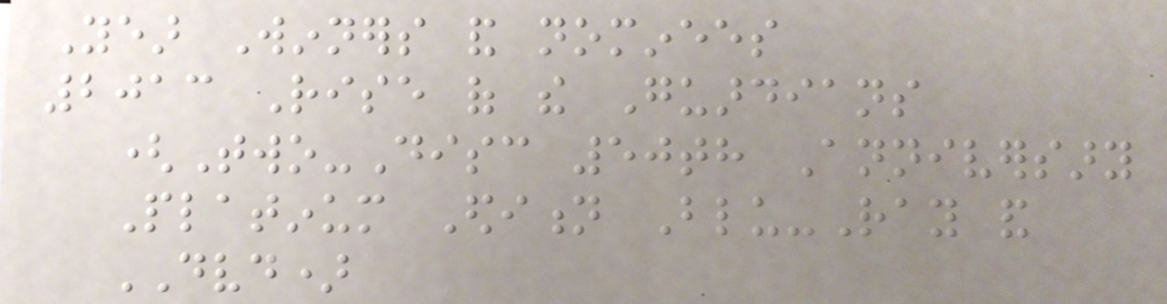Year Winners and nominees
2013 Rise of the Guardians
(Two-Disc 50th Anniversary
Platinum Edition Blu-Ray and
DVD)
